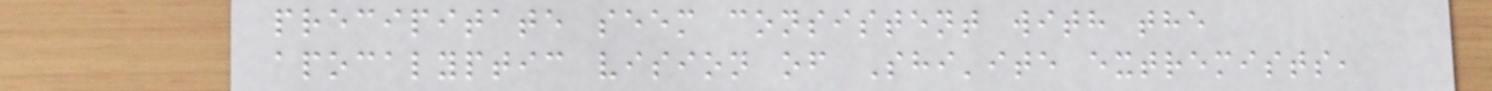precipitate seem consistent with the
apocalyptic vision of Shi'ite extremists,
